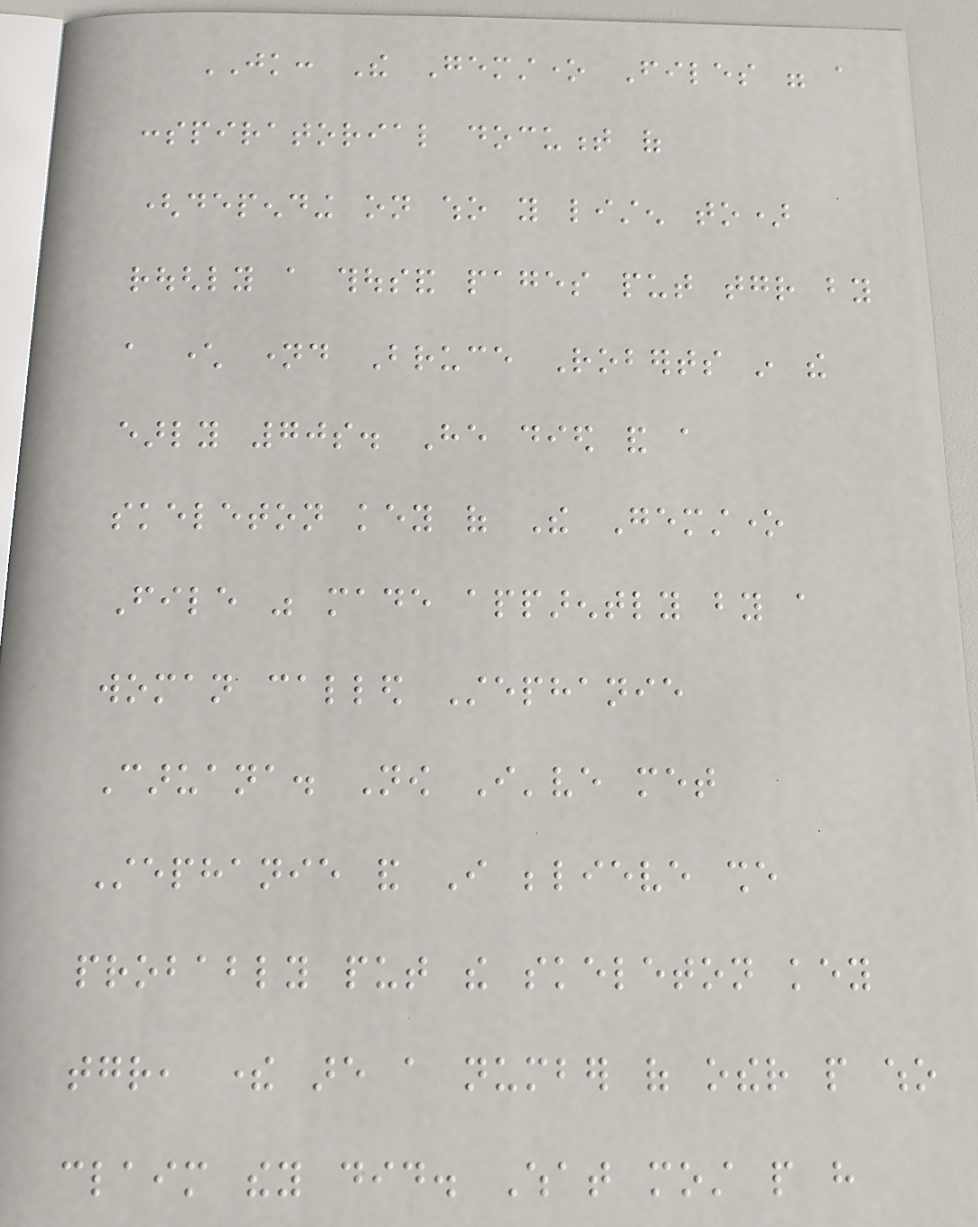JK: The Gemstone Files were a
conspiratorial document of
(depending on who you listen to)
roughly a thousand pages put together by
a character named Bruce Roberts in the
early 70s. He died and a
skeleton key of The Gemstone
File was made apparently by a
woman called Stephanie
Caruana. Now I've met
Stephanie and I believe she
probably put the skeleton key
together, there are a number of other people who
claim they did. What most people have
